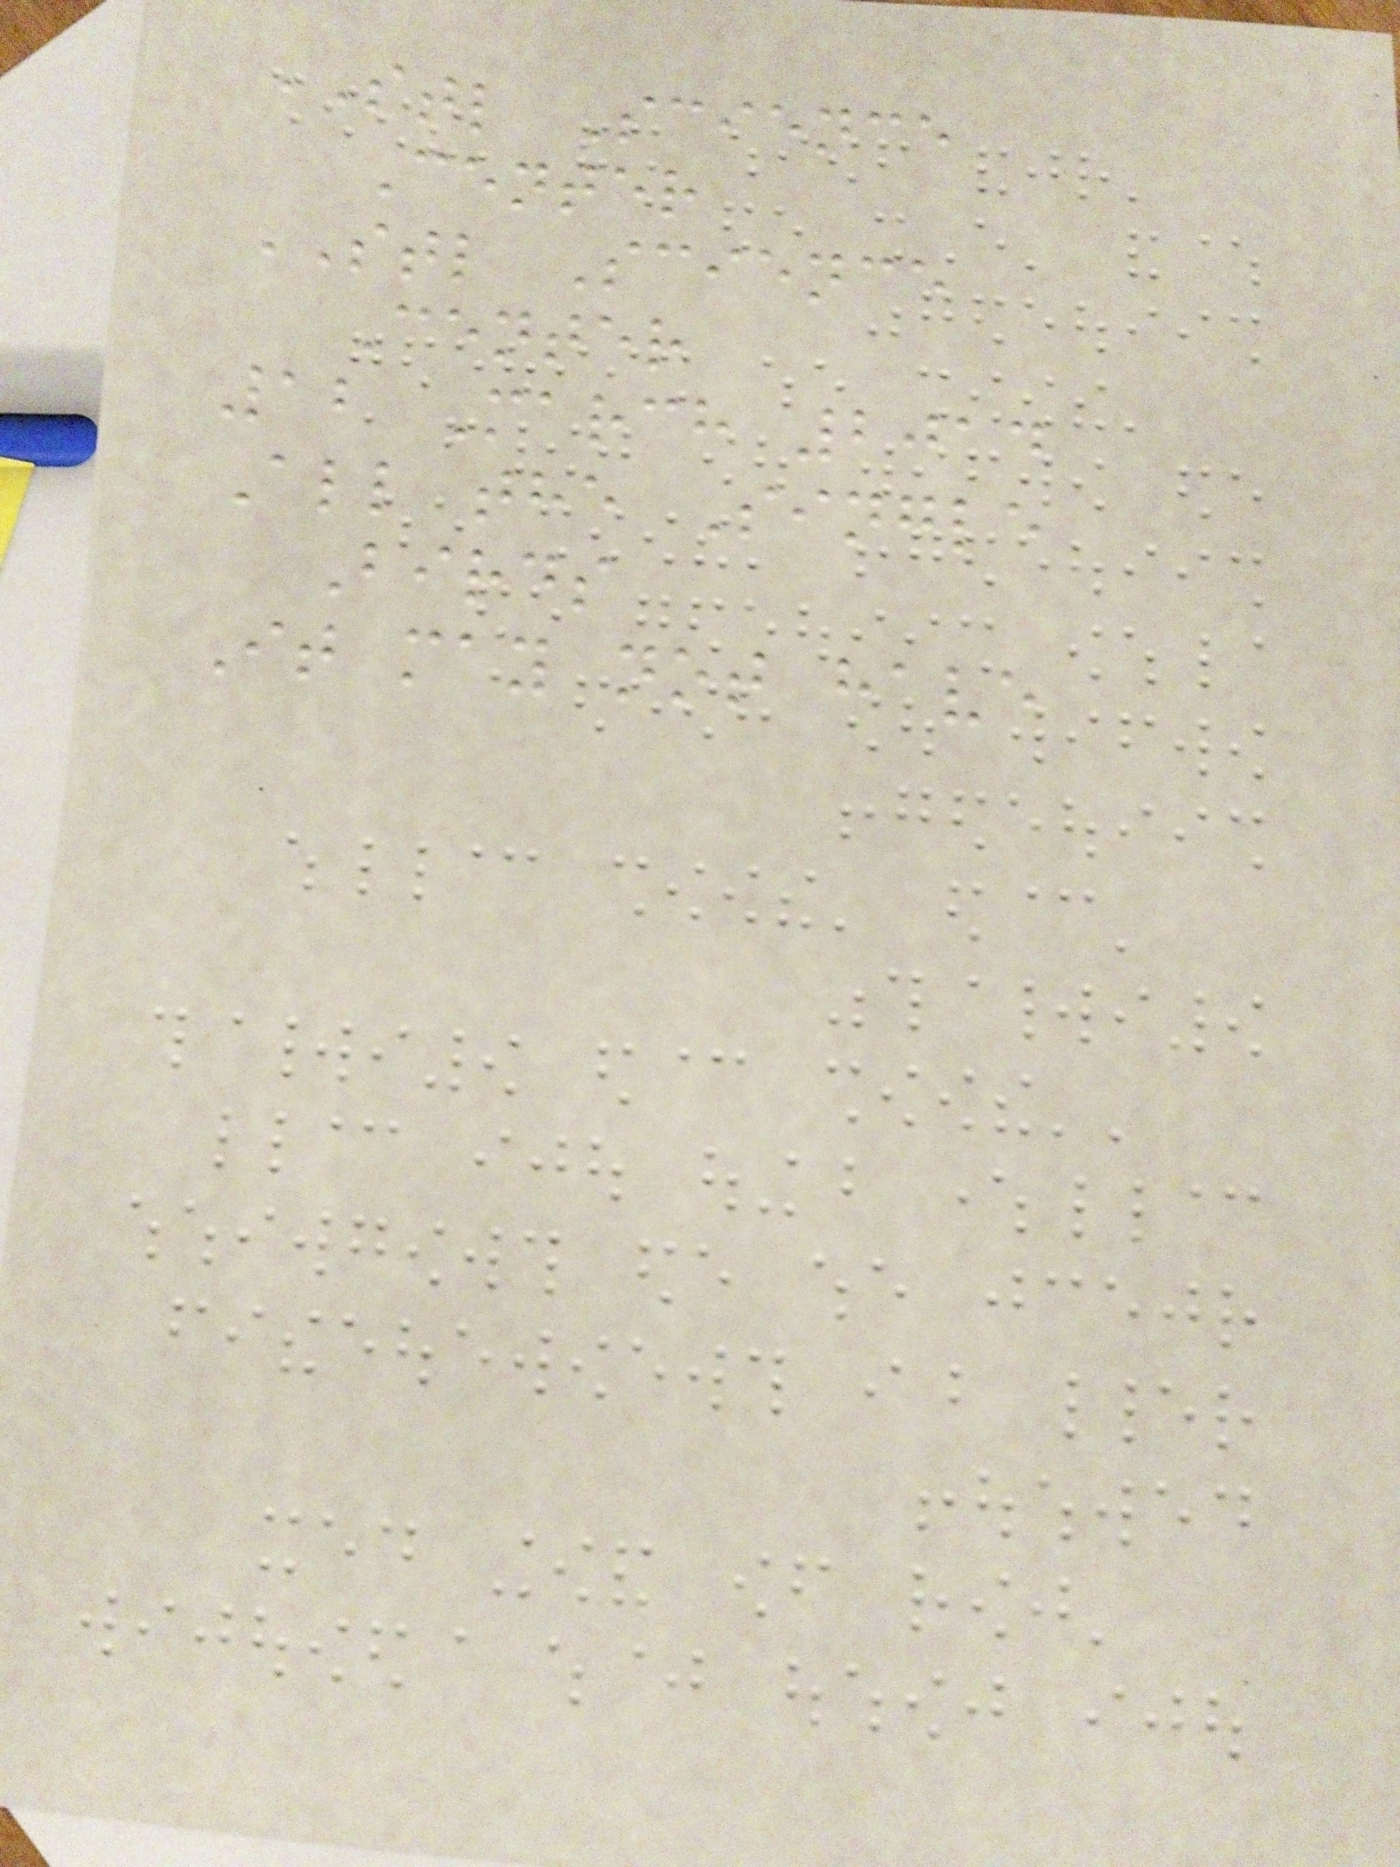STL Science
Center
STL Science
Center
12 March 2014
All the Single
Birds
It may not have
